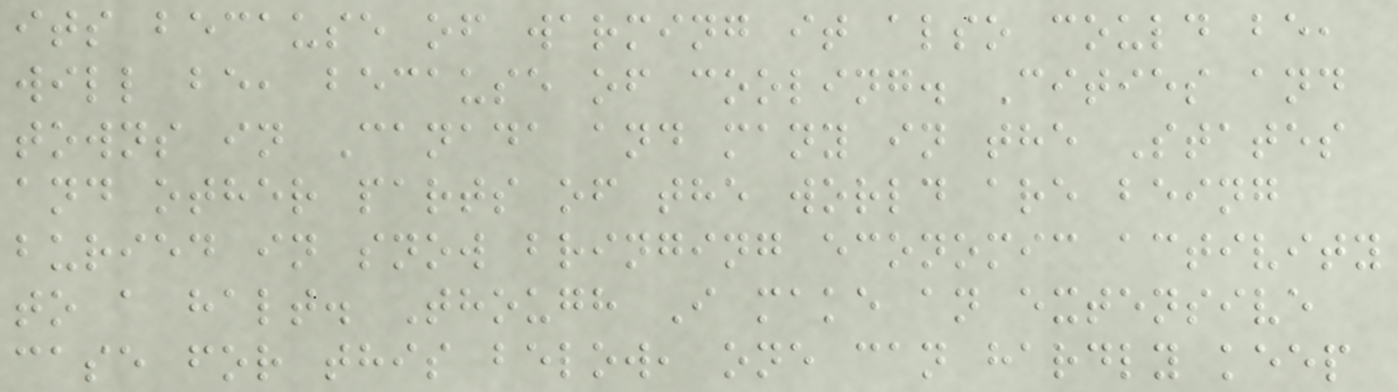its because of warming it also could be,
will be, because of cooling. Cities and
towns in Canada and many in the States
and other parts of the world are being
buried in snow bringing economic activity
to a halt. Though I make an extensive
case for this below, one can hardly keep
